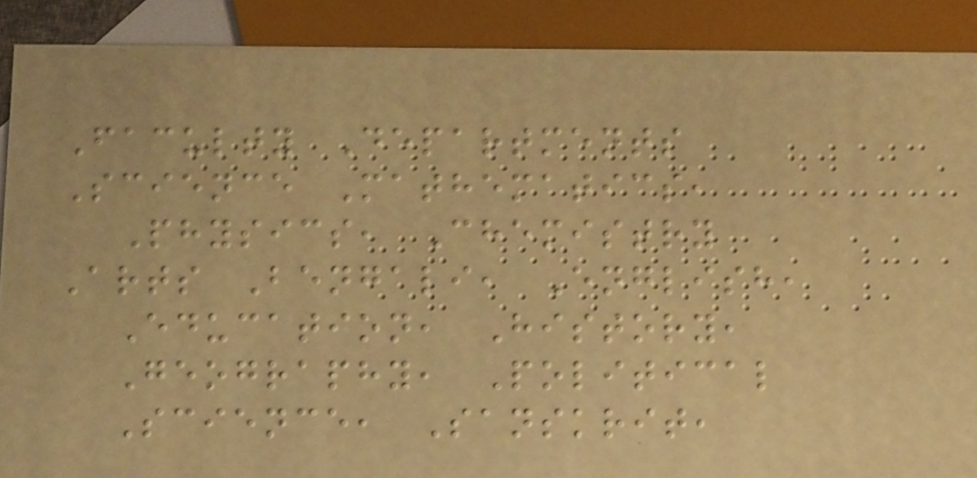Faculty Departments
Science Mathematics,
Physics, Chemistry
Arts Bengali, English,
Education, History,
Geography, Political
Science, Sanskrit,
